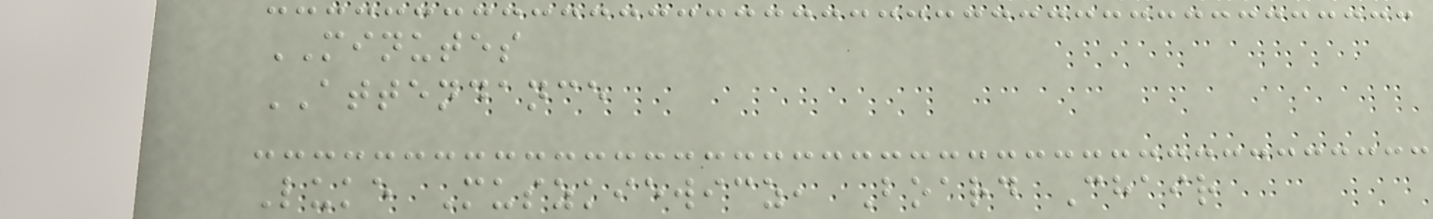MINUTES
ATTENDANCE
Luke Muszkiewicz, Board Chair
